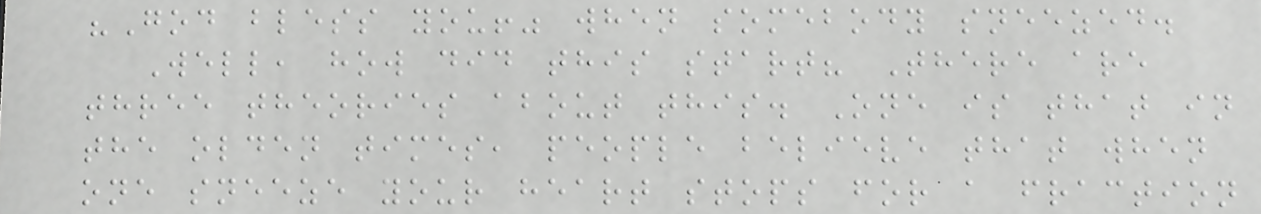"God bless you!" when somebody sneezed.
Well, how did this start? There are
three theories about this. One is that in
the olden times, people believe that when
one sneeze your heart stops for a fraction
